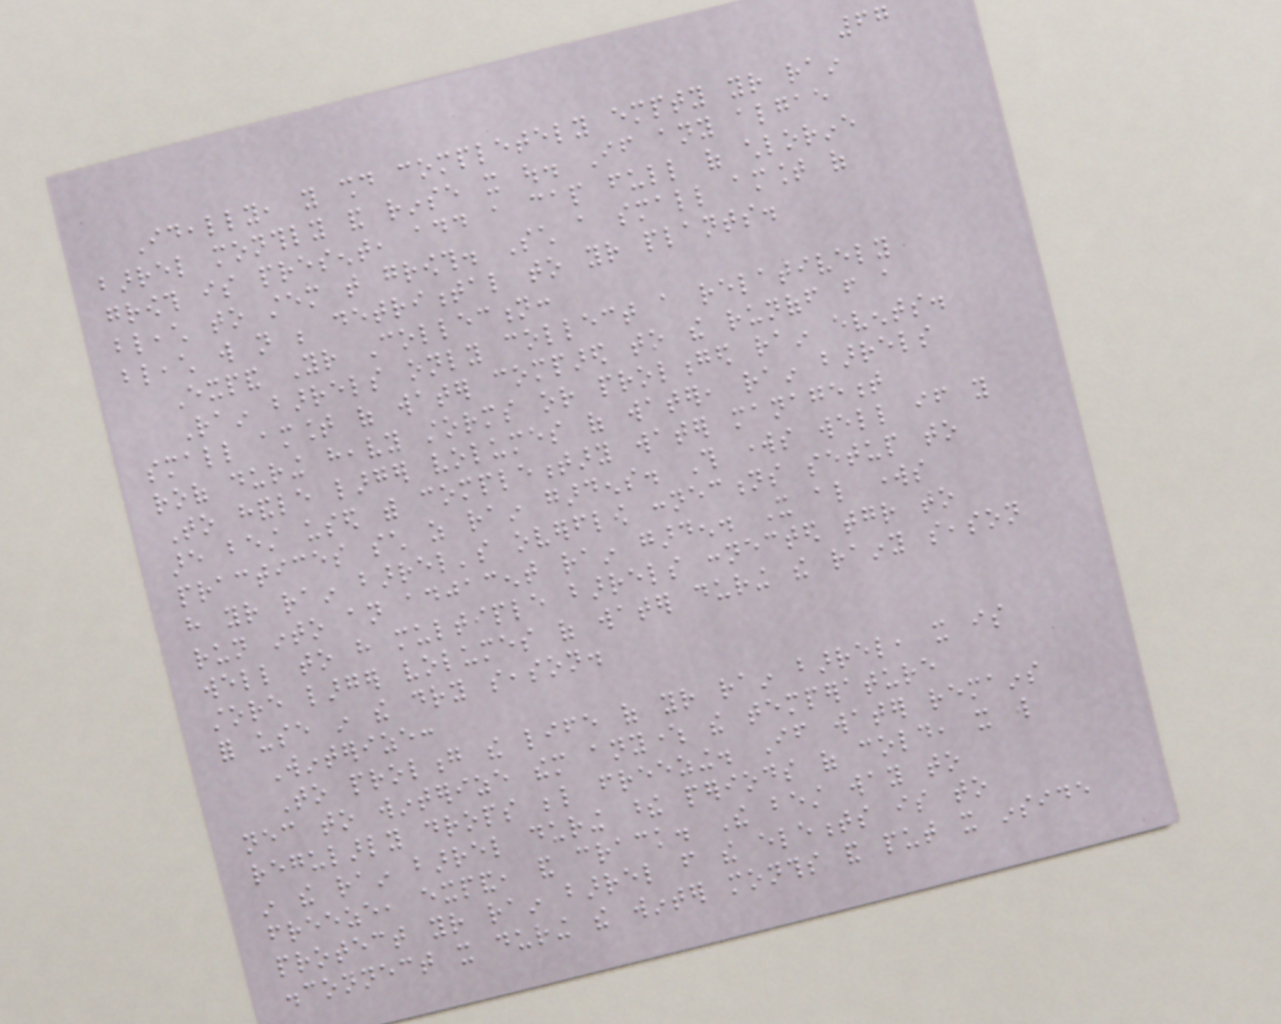67
Ideally, you should completely empty your rain
barrel monthly and rinse it out. If any algae
growth is present, add a cap full of chlorine
bleach to stem that growth. Such a small amount of
bleach will not be detrimental to your plants.
Expand Your Collection:
Rain barrels only collect a relatively
small amount of water compared to the runoff from a
roof during heavy storms or prolonged rain events.
To handle larger volumes of water, rain barrels
are best used with complementary water management
practices such as rain gardens. This works well if you
have your rain barrel's overflow connections setup to
run into an adjacent rain garden. It also works
well to have multiple barrels connected together to
store larger volumes of water during the rainy season
for use in the dry season.
Winterize:
To prolong the life of your rain barrel, it is
necessary to winterize them anywhere the temperature
regularly drops below freezing. If water remains
in the rain barrel during these periods of cold, it will
freeze, expand, and crack. The best way to
protect your rain barrel from the elements is to
disconnect it during the winter months and put it inside
